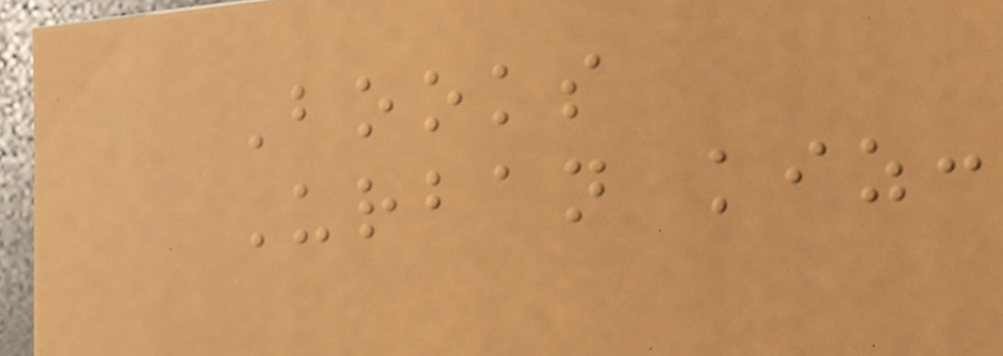Books
Urban kiz:
